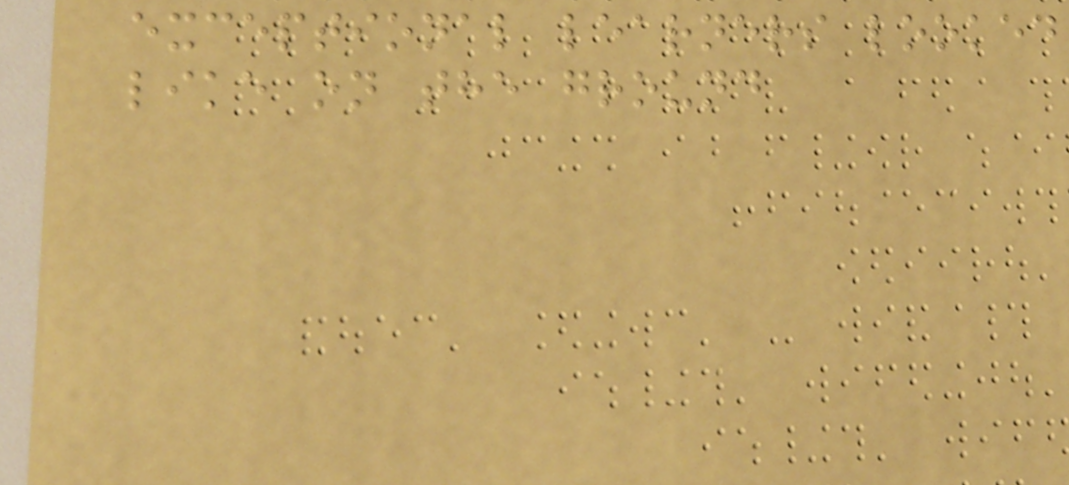exceptional learners looked
like on the ground
